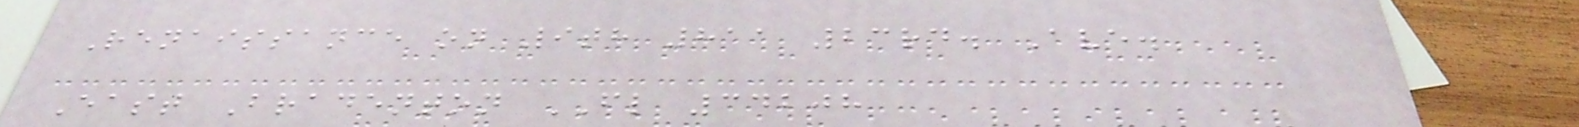Renaissance on 9th 811 23rd. Ave.
East Bradenton FL 34208
